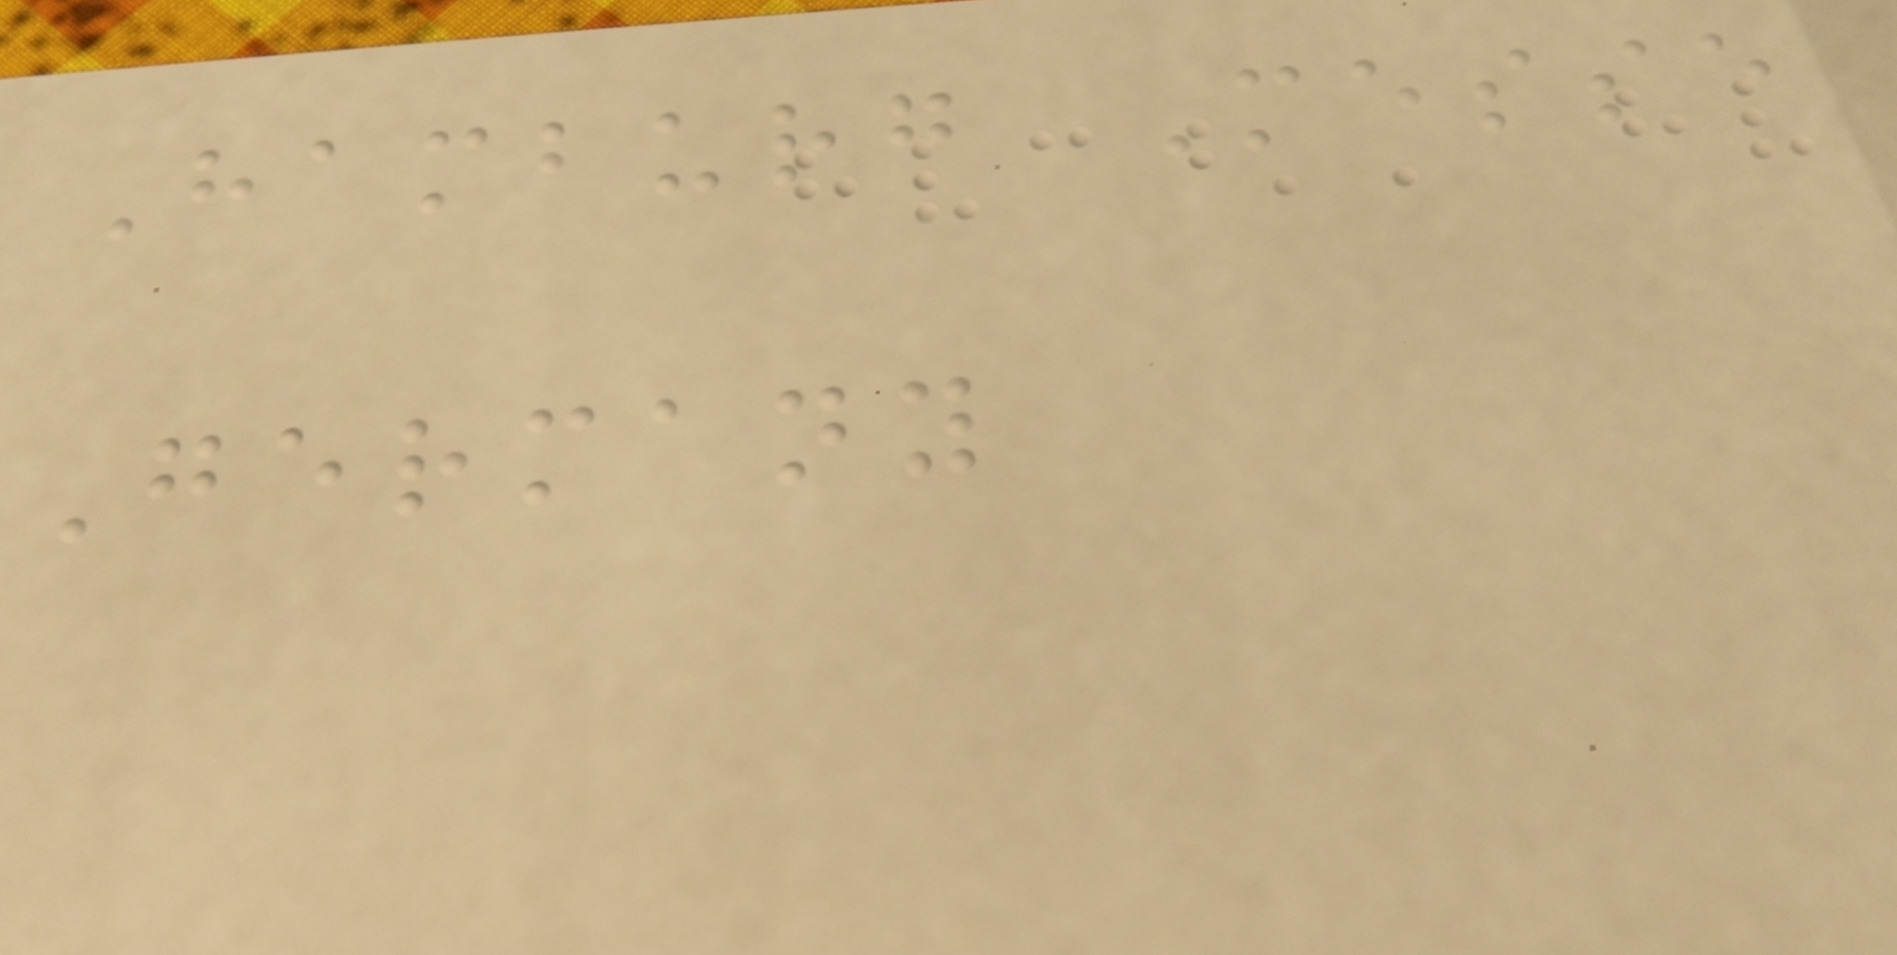Hamburg Messe
Germany
